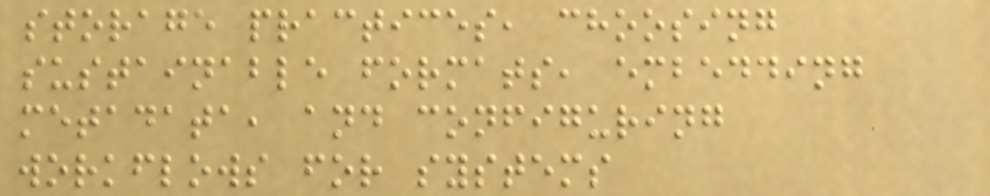storage practices, choosing
sustainable formats, embedding
metadata, and configuring
workflows for systems
